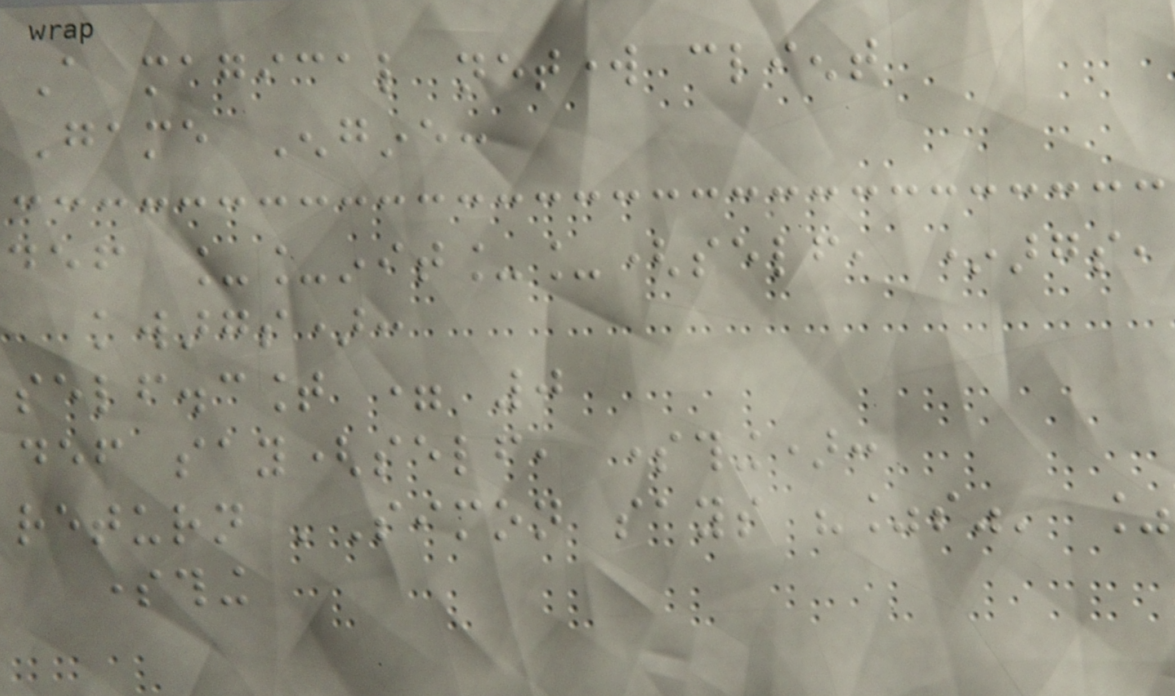A magical network client
Game Engine:
def __init__(self, *args,
kwargs):
self.count = 0
def say(self, something):
return 'Simon says "%s"' %
something
